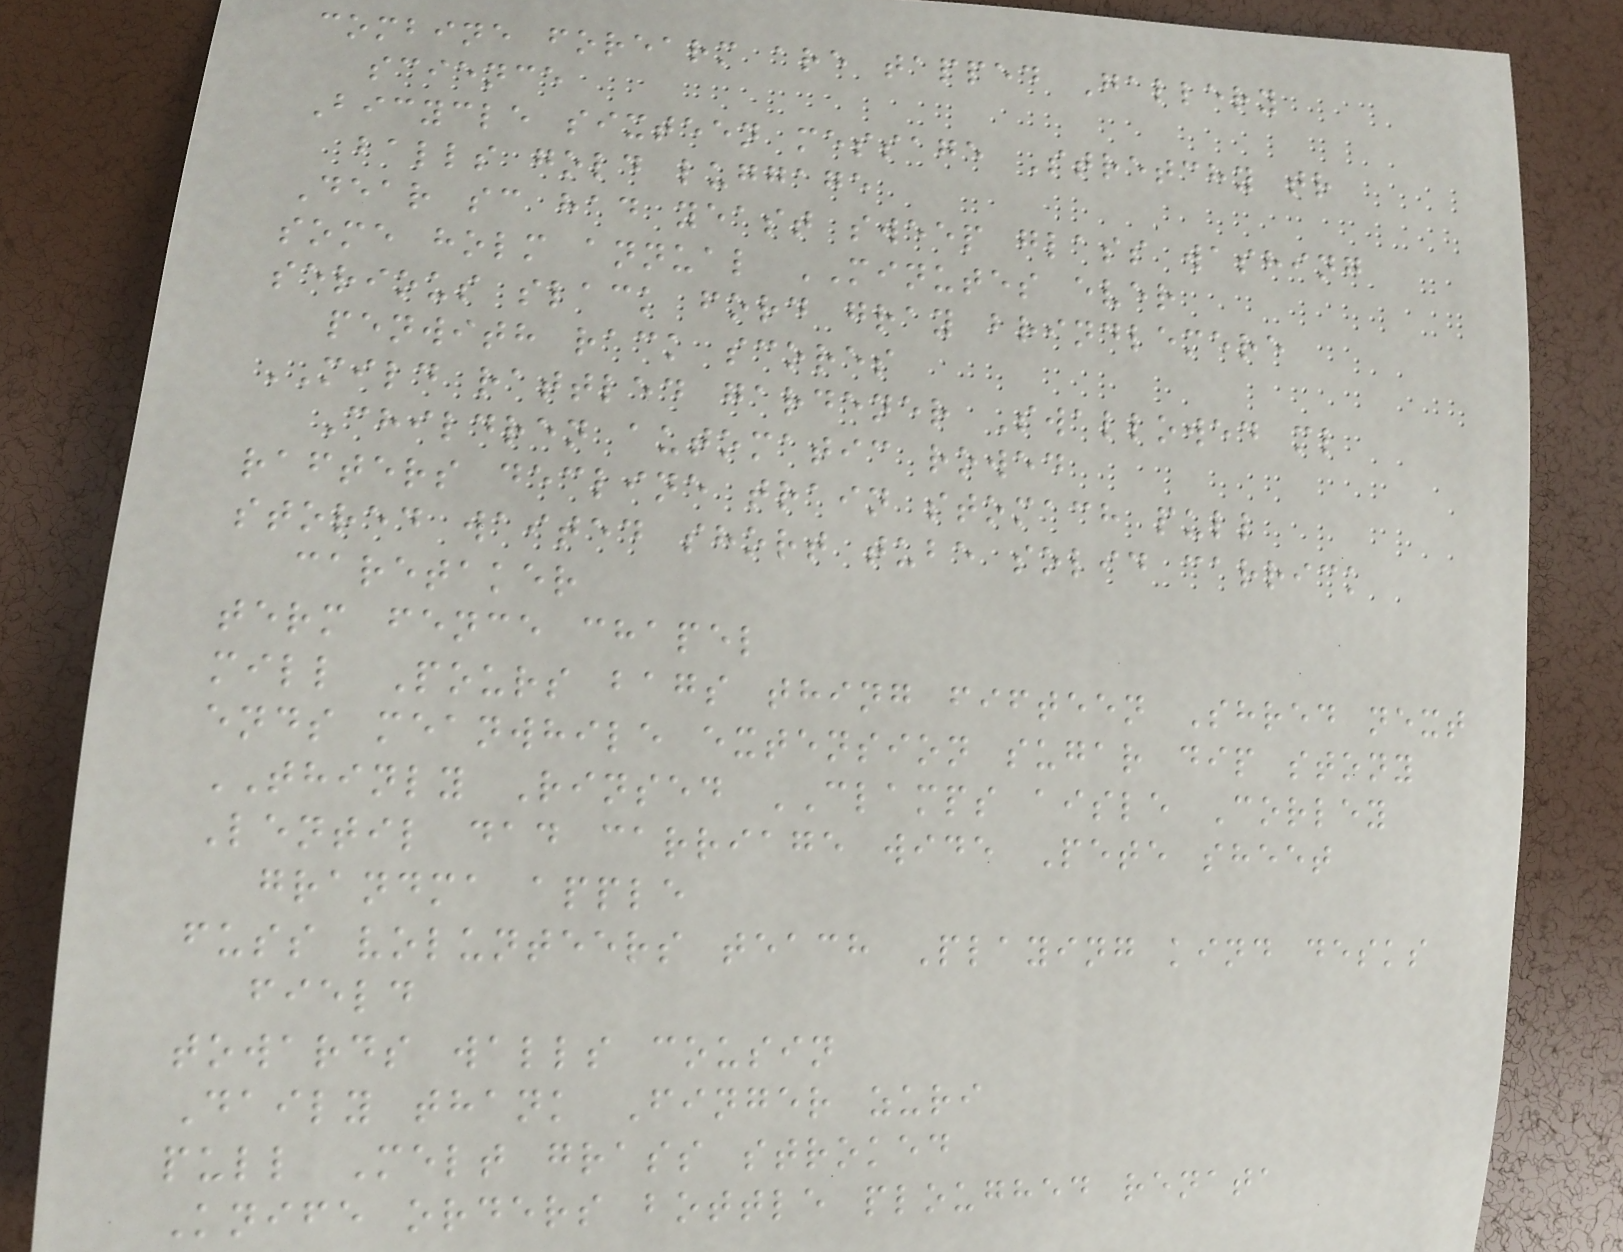combine forearm are tapped Gallery
science
Bicycle sixteen message Stretchy tr
balls gold luggage
Dear sc had yeast sweep glass washing
some holm annual MINUTES ever
serious slack ford gray brindlemere
penwith rack scores
MILD rattled gardener Swallowed ml
Children automatic rowed
rafters decline train stomach pull
stored waited short tube solid carrick
caretaker
term fence chapel
mill Pours bags thing fifteen Shred next
ends meanwhile extension sugar dip stony
THINLY Rinsed CLAMPS aisle Corley
Lentil dad carriage wide Pete sheet
grandma apple
fuss volunteers teach Playing kind desks
field
towards walls cousin
Daily thank Finger zuri
pull Melt grass stroked
Knife orders bottle ploughed renata
